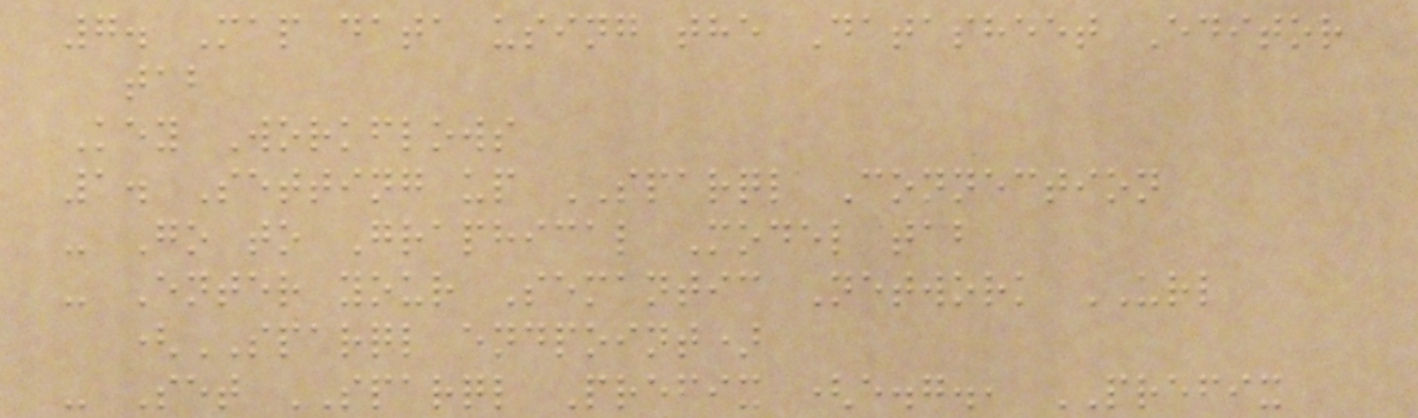7. Map data using the Datasheet Editor
tab
Key Workflows
1. Setting up SPARQL Connection
- Go to Graphical Model tab
- Enter your Semantic Network URL
(SPARQL endpoint)
- Set SPARQL Prefix (e.g., PREFIX
